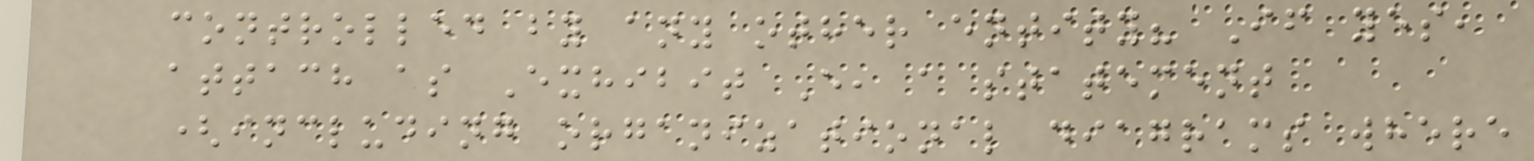controlled by any other entity? If yes,
attach as Exhibit E, a statement
(including organizational diagrams where
